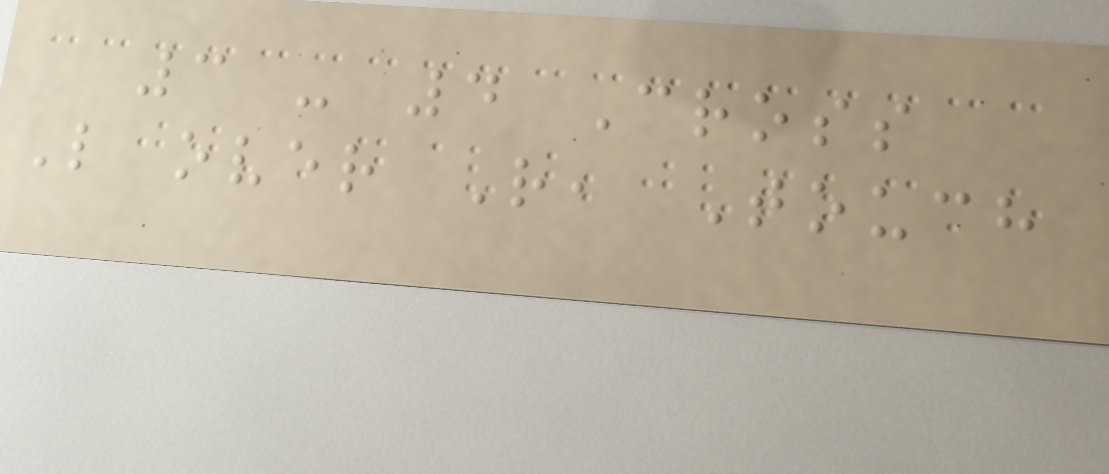3 - 4 Cross
L over R, Touch
